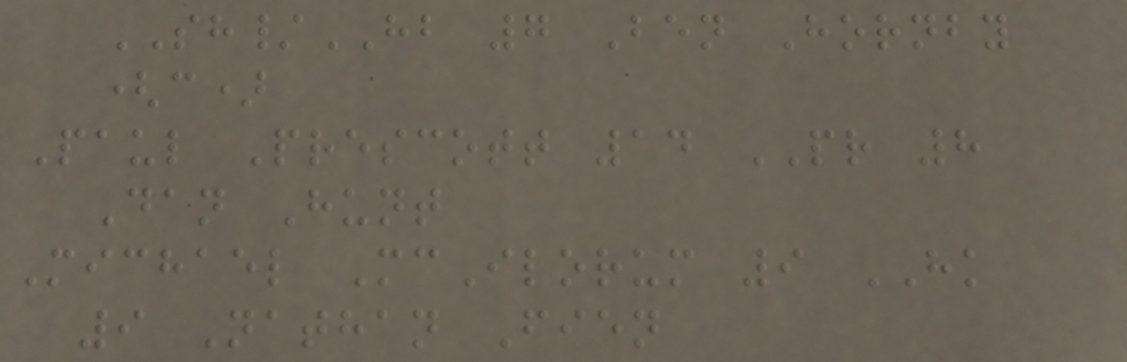SH/HB 7 Ben Hornby
(c)
Paul Prescott 14 PR 8
Dan Hunt
Michael McIlorum 9 HK
9 Nathan Fien
